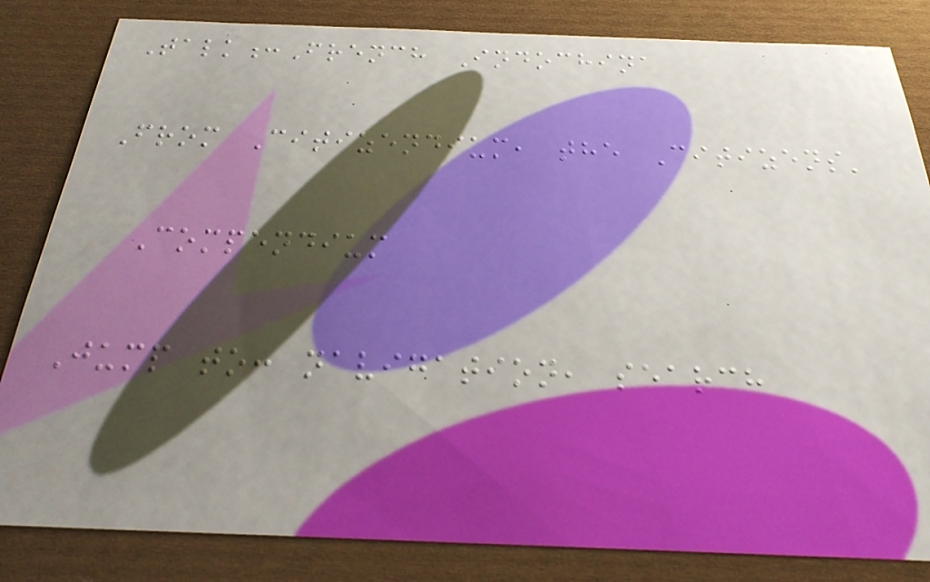Talk:French Indochina
From Citizendium, the Citizens'
Compendium
Jump to: navigation, search
